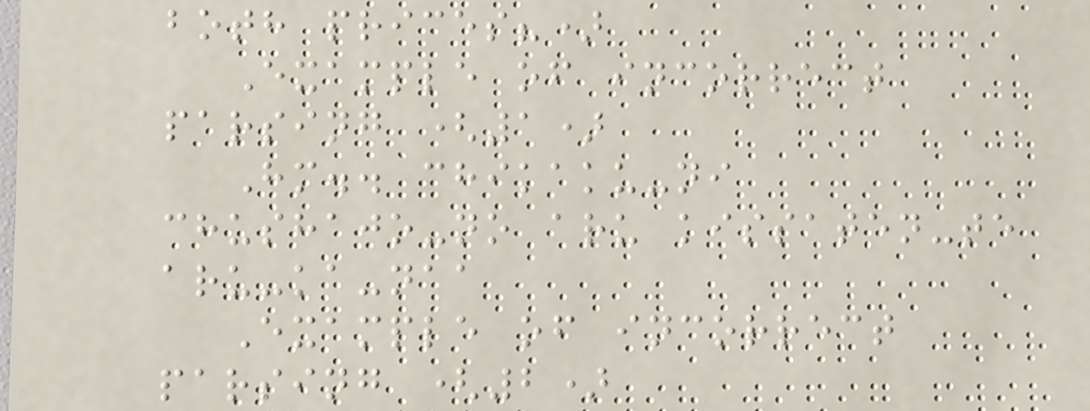both prices?)
Example of incorrect
parsing (1)
Hm.. chikaku-ni
chushajo-no aru kissaten-te
aru-ka-naa
Example of incorrect
parsing (2)
